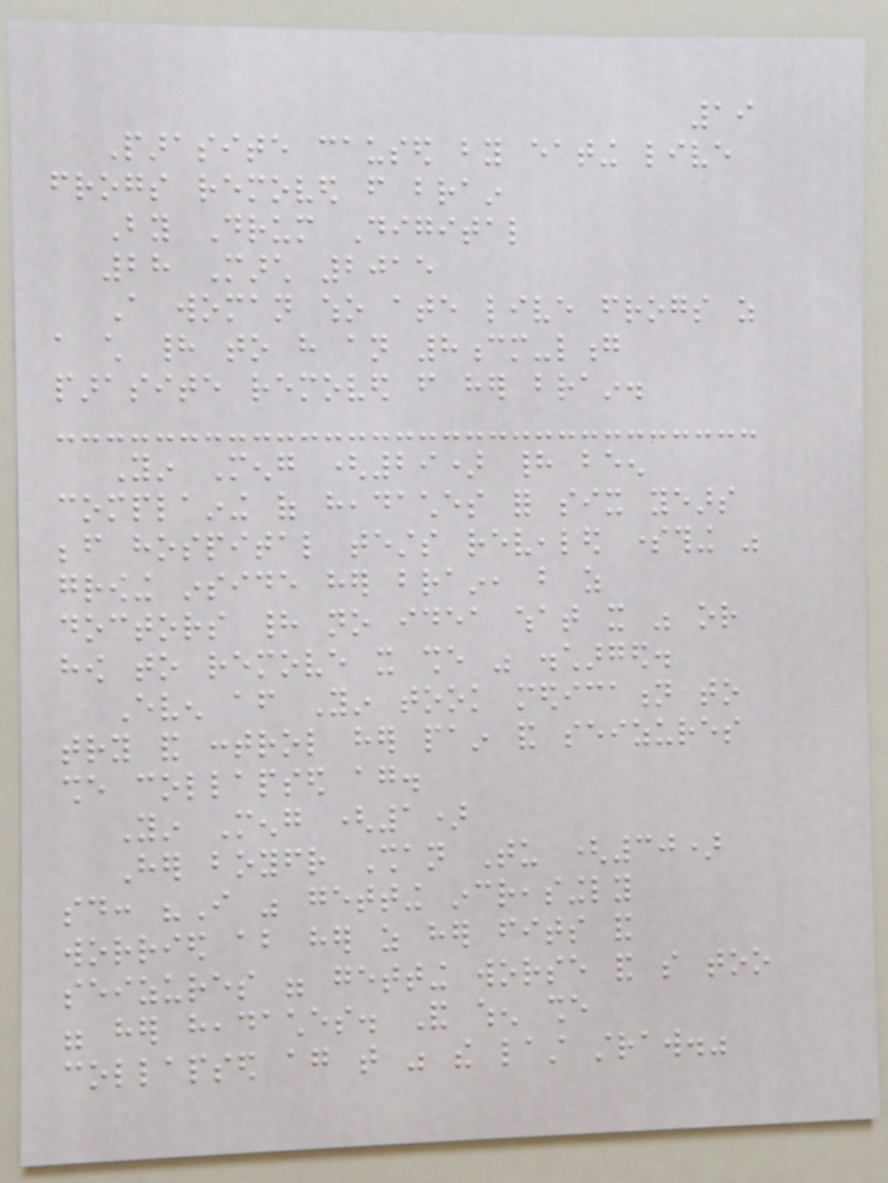19
Parasite caused by eating live
frogs removed from brain
By Drum Digital
28 March 2015
A woman who ate live frogs as
a child had to have an 8cm-long
parasite removed from her brain.
Yin Meng (29) had been
complaining of headaches for six years
before hospital tests revealed something was
growing inside her brain, but as
doctors had no idea what it was or
how to remove it she was discharged.
Even after Yin took medication to
try and control her pain and seizures
she collapsed again.
Yin Meng (1)
Her boyfriend Shan Tu (30)
said: "I was getting increasingly
worried about her as her fits and
seizures were getting worse and so too
were her headaches. And when she
collapsed again that was the last straw."
